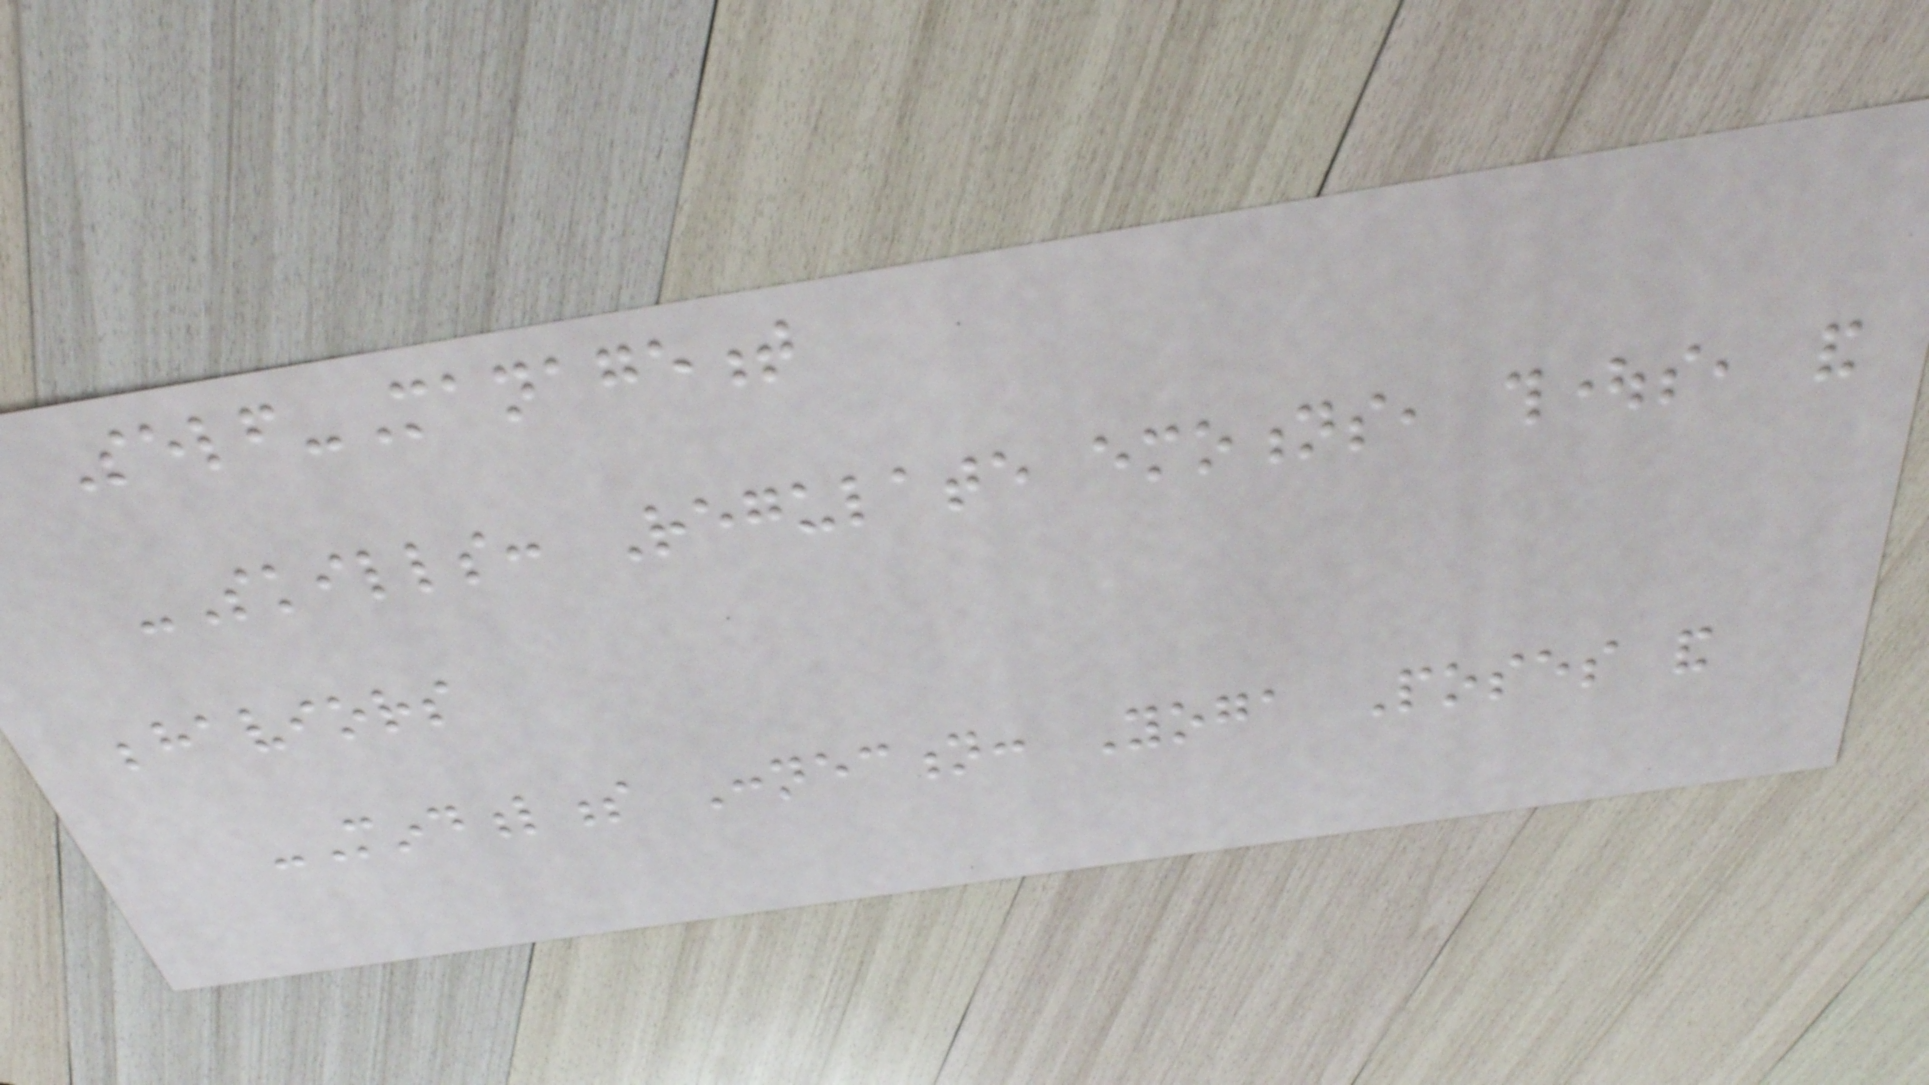Self-Management
-Skills: Regulate emotions, thoughts, and
behaviors
-Mindfulness Connection: Yoga Poses and
